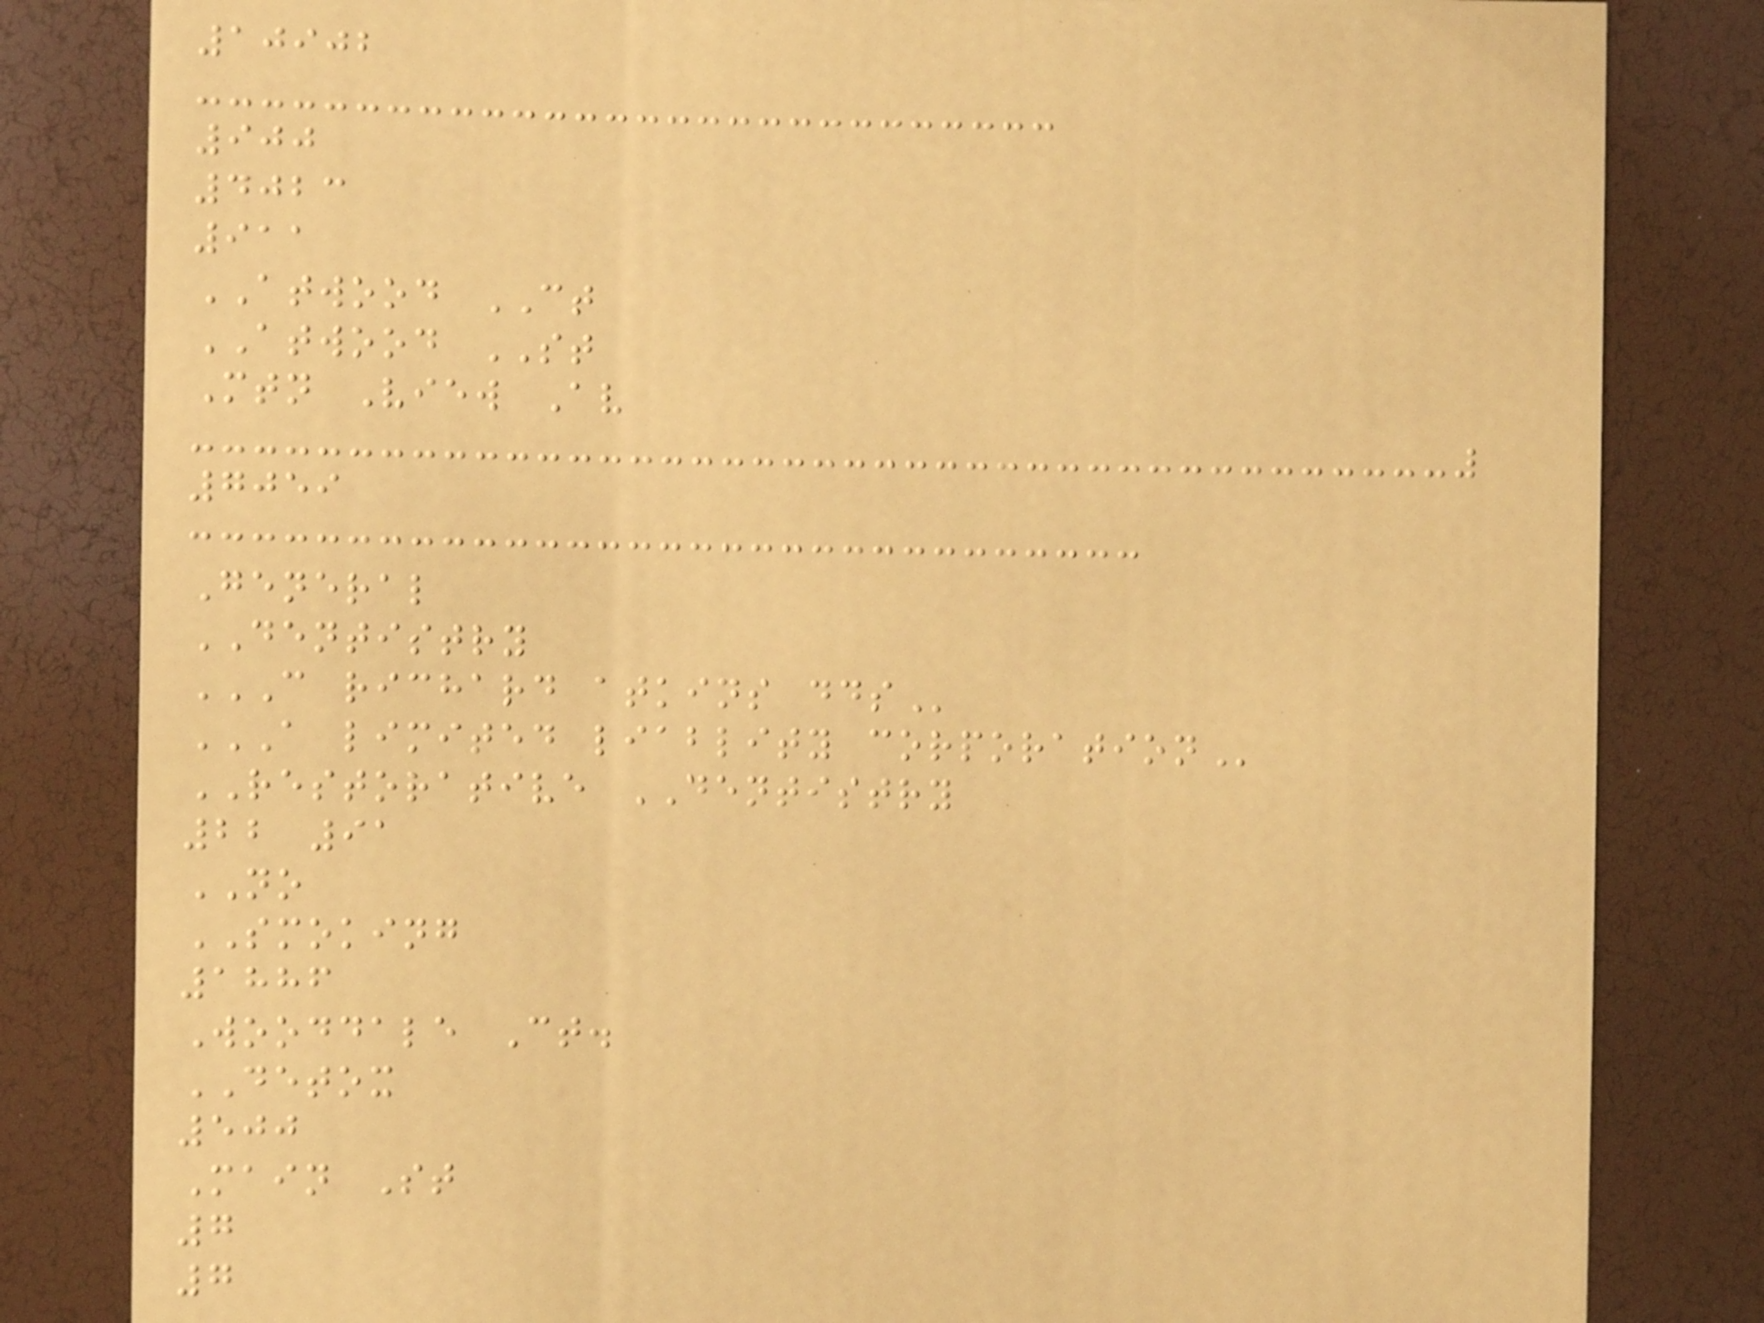10902
900
4023
911
ATWOOD CT
ATWOOD ST
Mtn View Av
7059
General
DENTISTRY
C RICHARD ATKINS DDS
A LIMITED LIABLITY CORPORATION
RESTORATIVE DENTISTRY
22 91
NO
SMOKING
1886
Wooddale Ct.
DETOX
500
Main St
7
7
